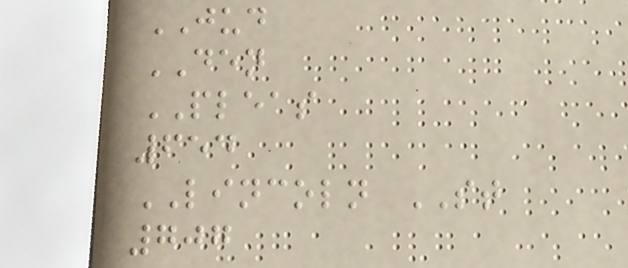JUD
DEN
PLEAS
654
LINCOLN ST
707
